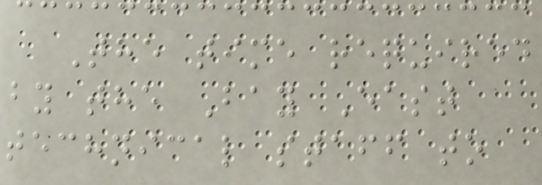The time required
by the Bay East
technical staff to
